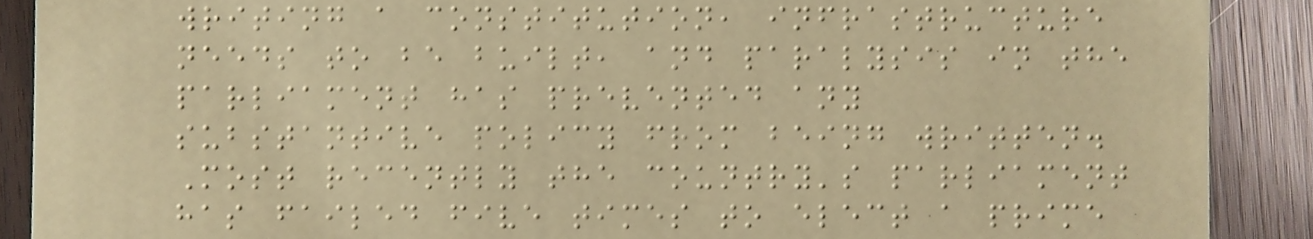writing a constitution, infrastructure
needs to be built, and paralysis in the
parliament has prevented any
substantive policy from being written.
Most recently the country's parliament
has failed five times to elect a prime
